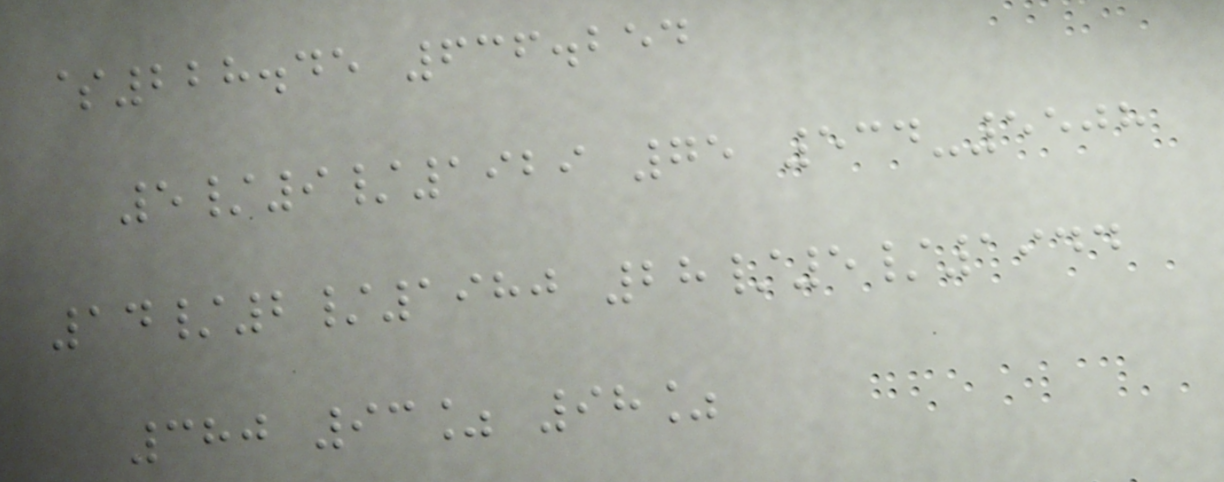$228.45 636.254
5/9/1929 75 534-5508
14/2/1980 28/5/1944
380 93% 98%
